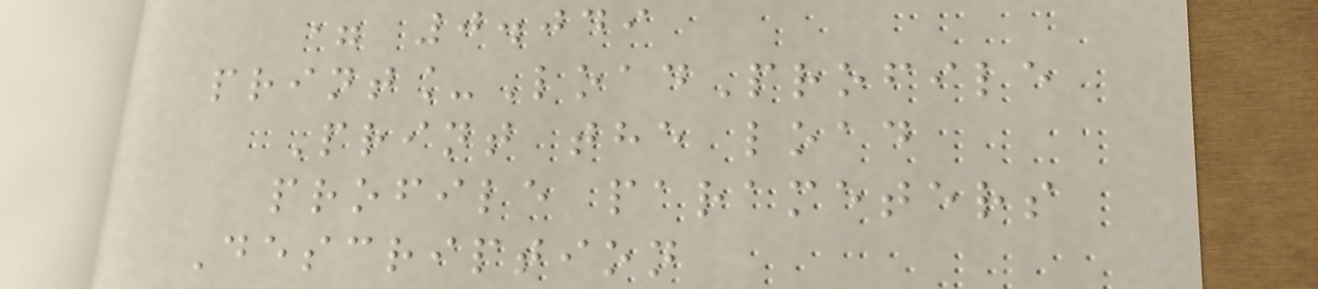= 0.049
print_LoadProfile
Print the load
profile parameters
Description
